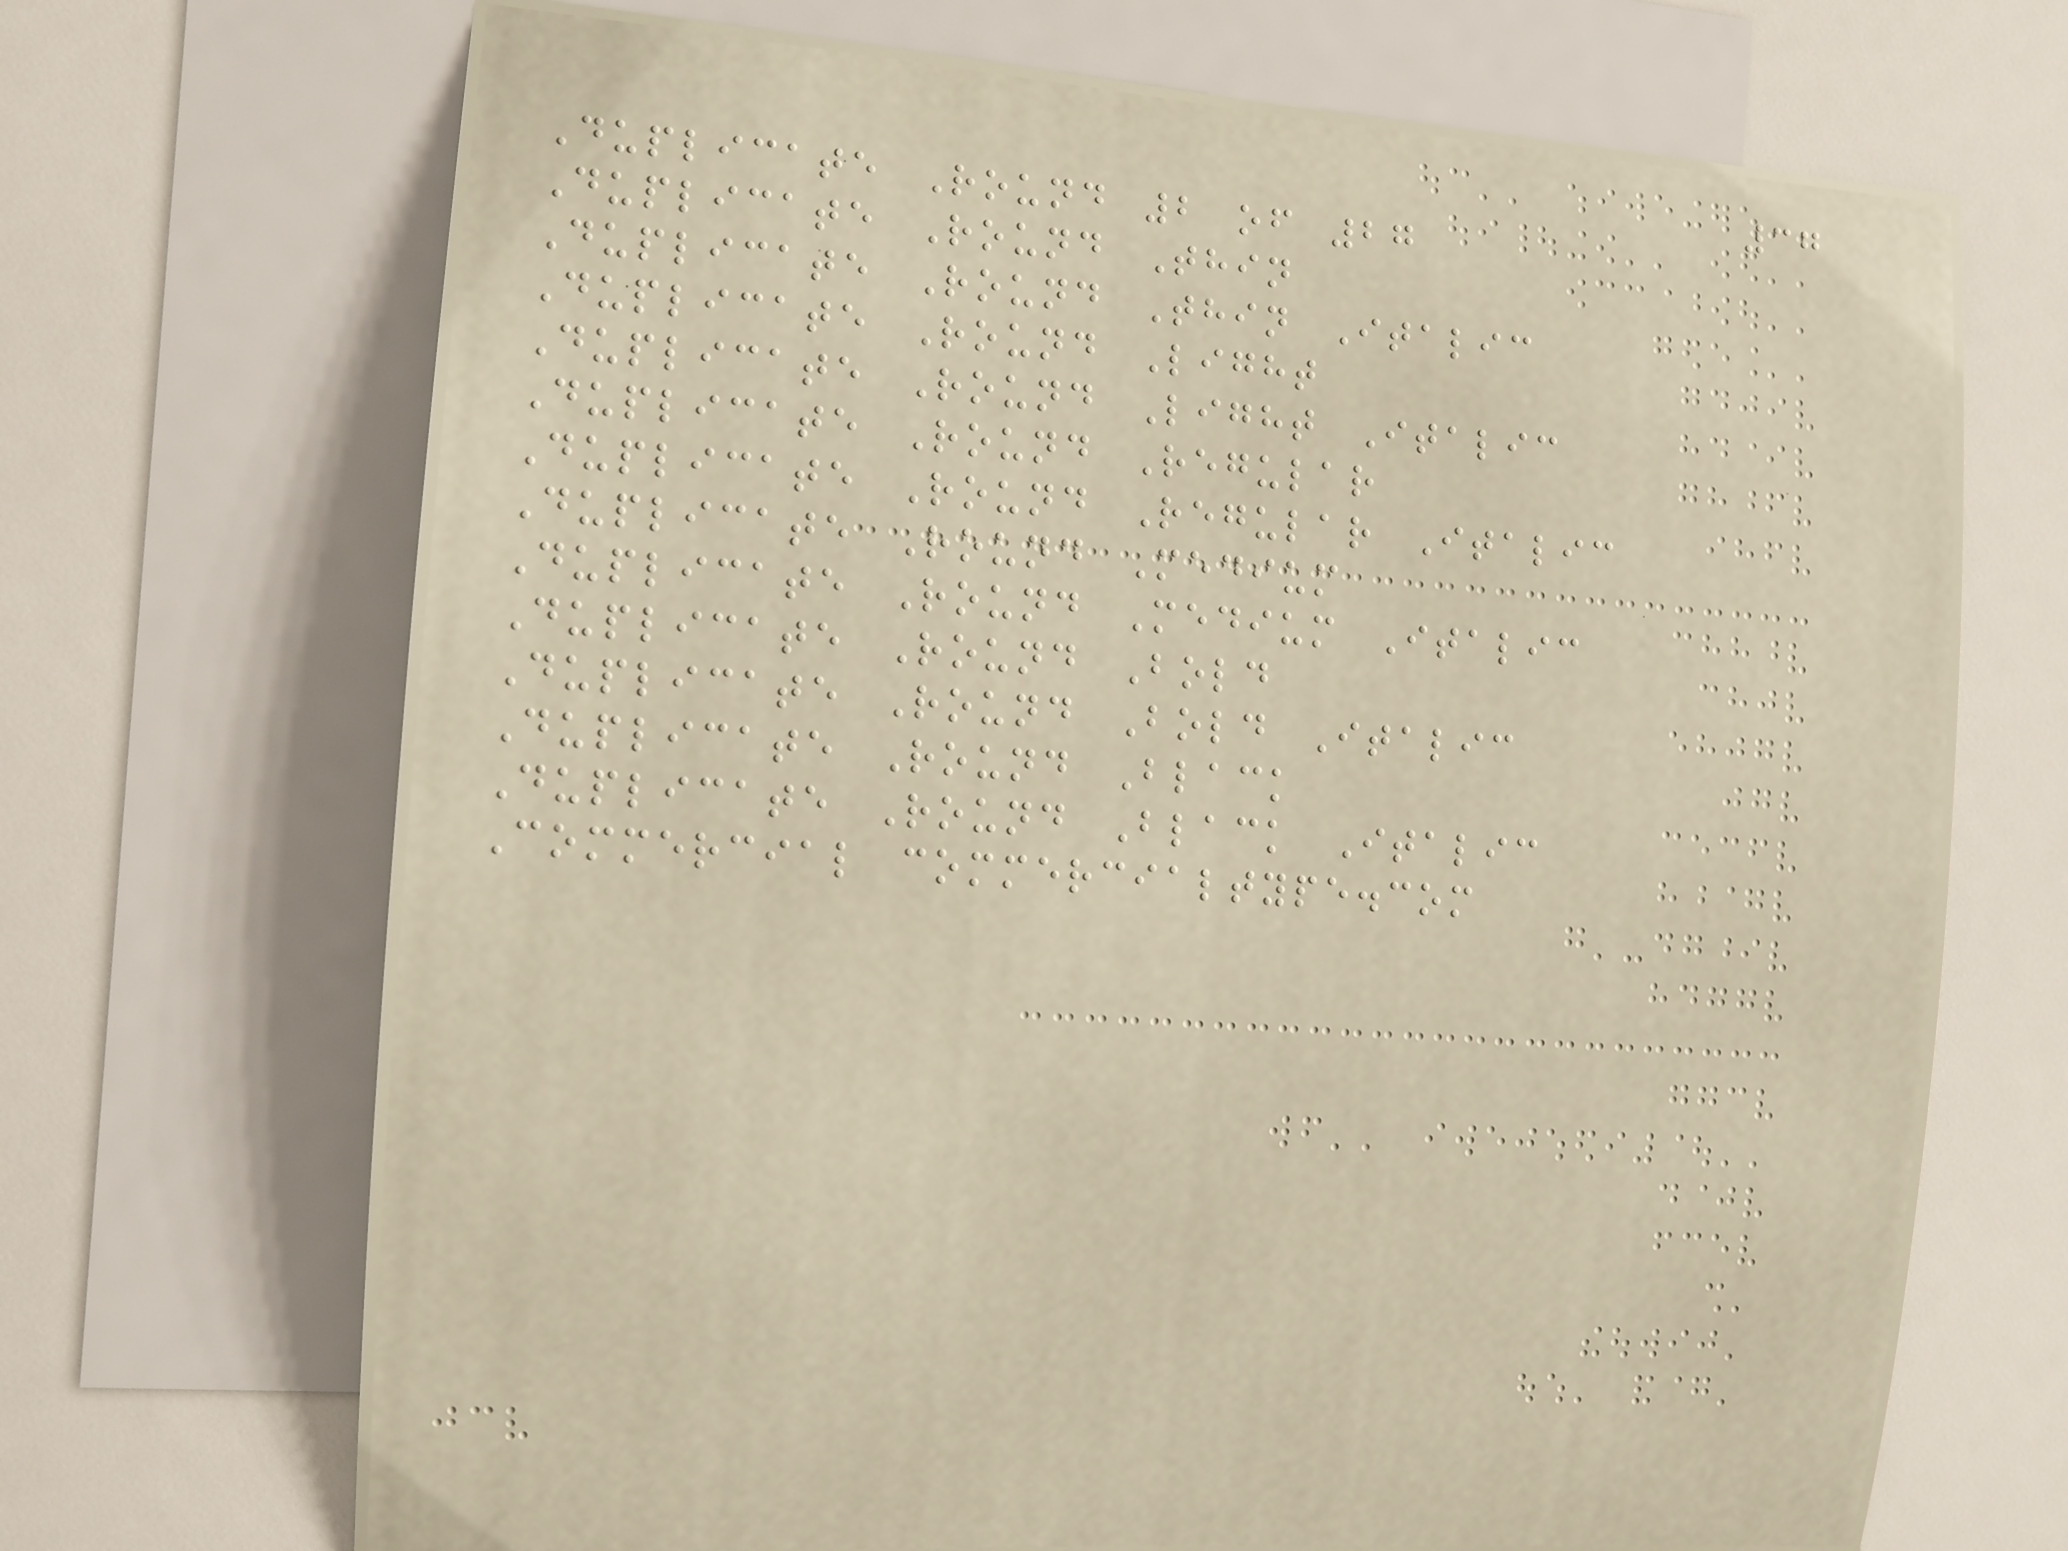37
Duplicate Round 2 of 27
Duplicate Round Thin
Duplicate Round Thin Italic
Duplicate Round Light
Duplicate Round Light Italic
Duplicate Round Regular
Duplicate Round Regular Italic
Duplicate Round Medium
Duplicate Round Medium Italic
Duplicate Round Bold
Duplicate Round Bold Italic
Duplicate Round Black
Duplicate Round Black Italic
Commercial commercialtype.com
